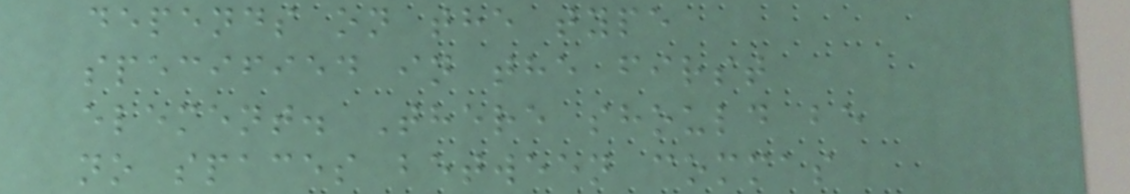depends on the type
specified in the first
element. There should be
no spaces between commas
